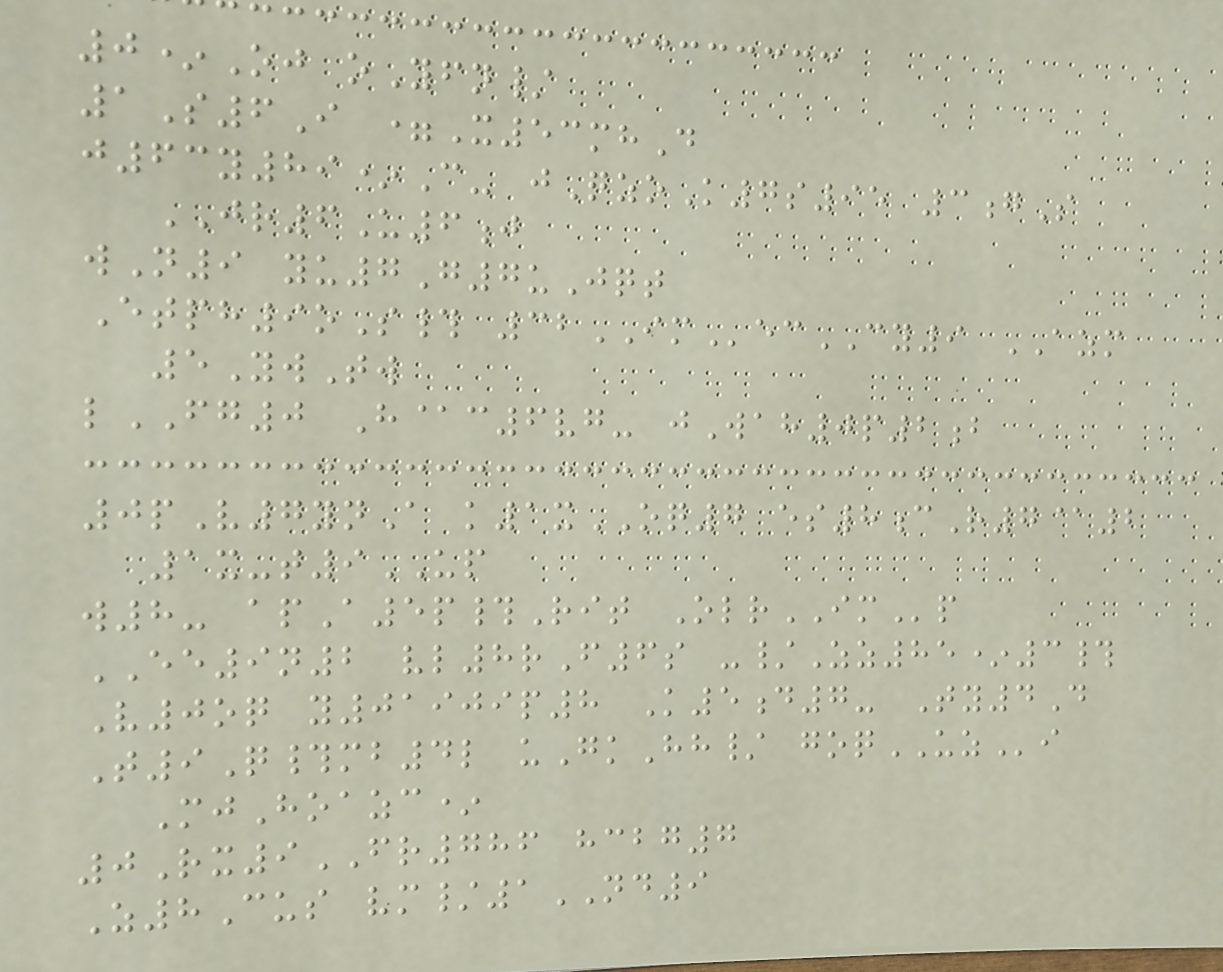0*Oj oYfn/
1S6I =X53mhD
j63y89*C- jQzoK7s95 3gS
JR6U6j
wN9 yu7G7uJqt
Etph9oS# 32IMecCY9 AZM
5YwTw
lFG0 H@c6vg- jWah0p2b
0pV7ynA k1xOQ7 es8cR7@2
1x-t9UP
w8- apA5p#Rit OlrIMp
EE9n2 vl8rF6s -/Zz85*3#
V0oq y01909p8 K5d7- Ty4D
T9Q#mb4l uGkHh/ goqUZi
MjHoazc*
0Rx9FR786 hcbg7
Z8Cus vm/1ND9
